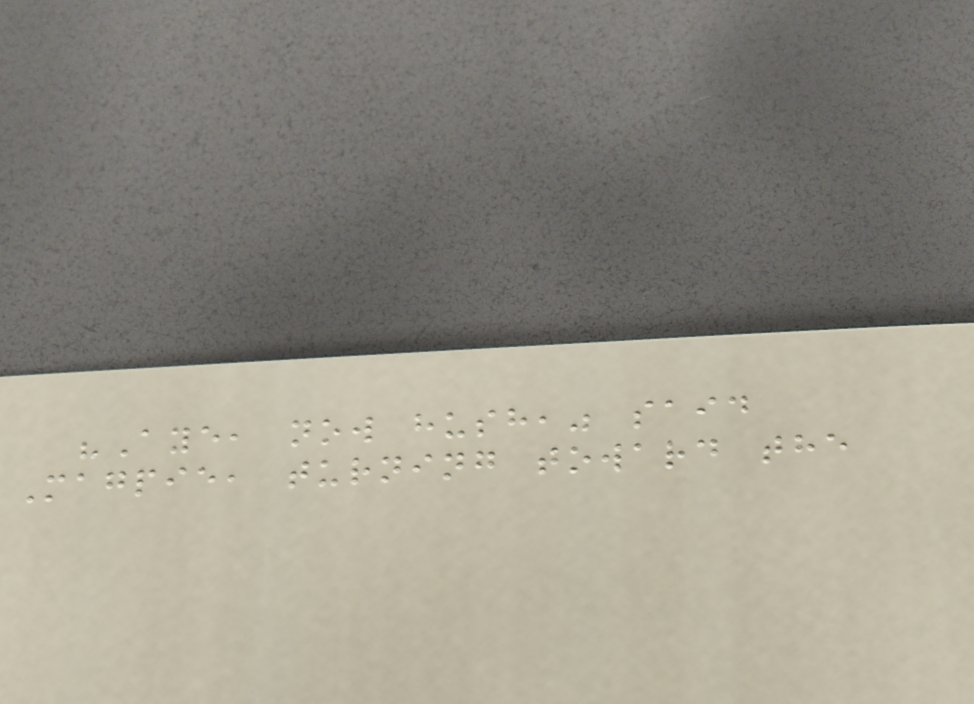"Aye, now hush," said
Magpie, turning toward the
